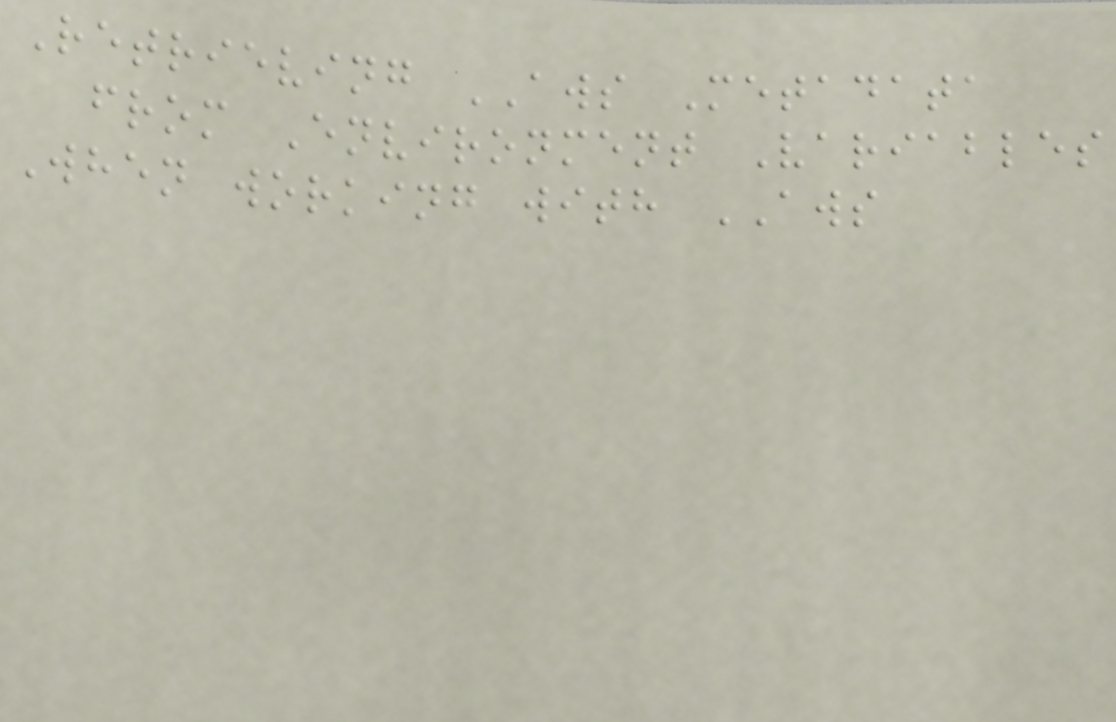Retrieving AWS Metadata
from Environment Variables
When working with AWS
